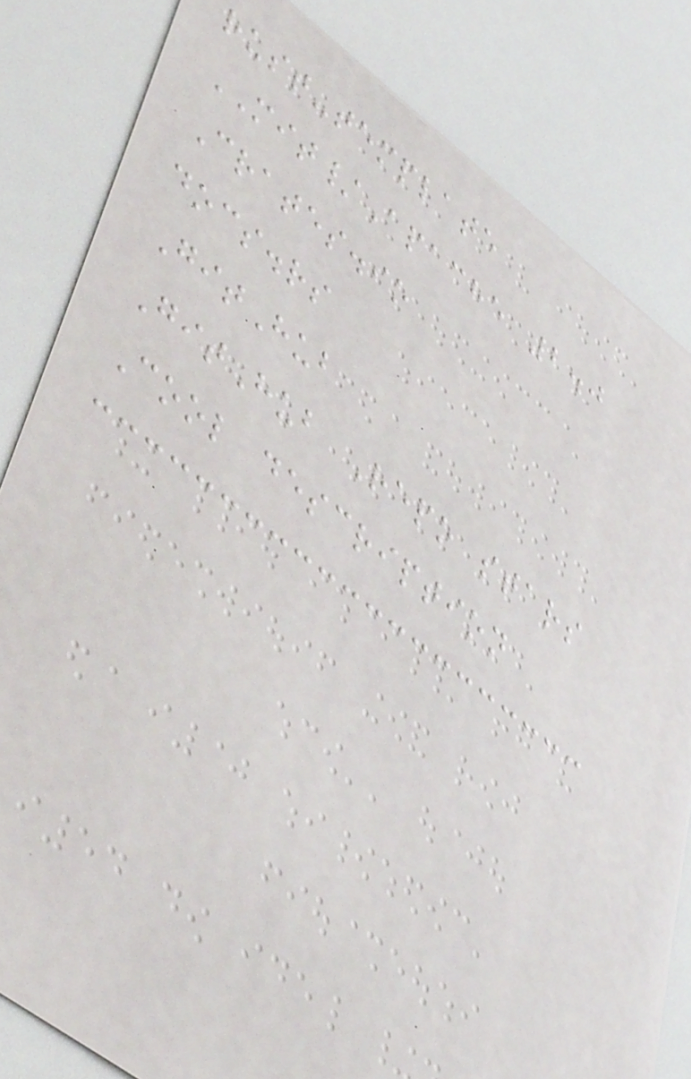rust-template
MIT/Apache 2.0
Crates.io
docs.rs
GitHub
GitHub Repo stars
Cool description
